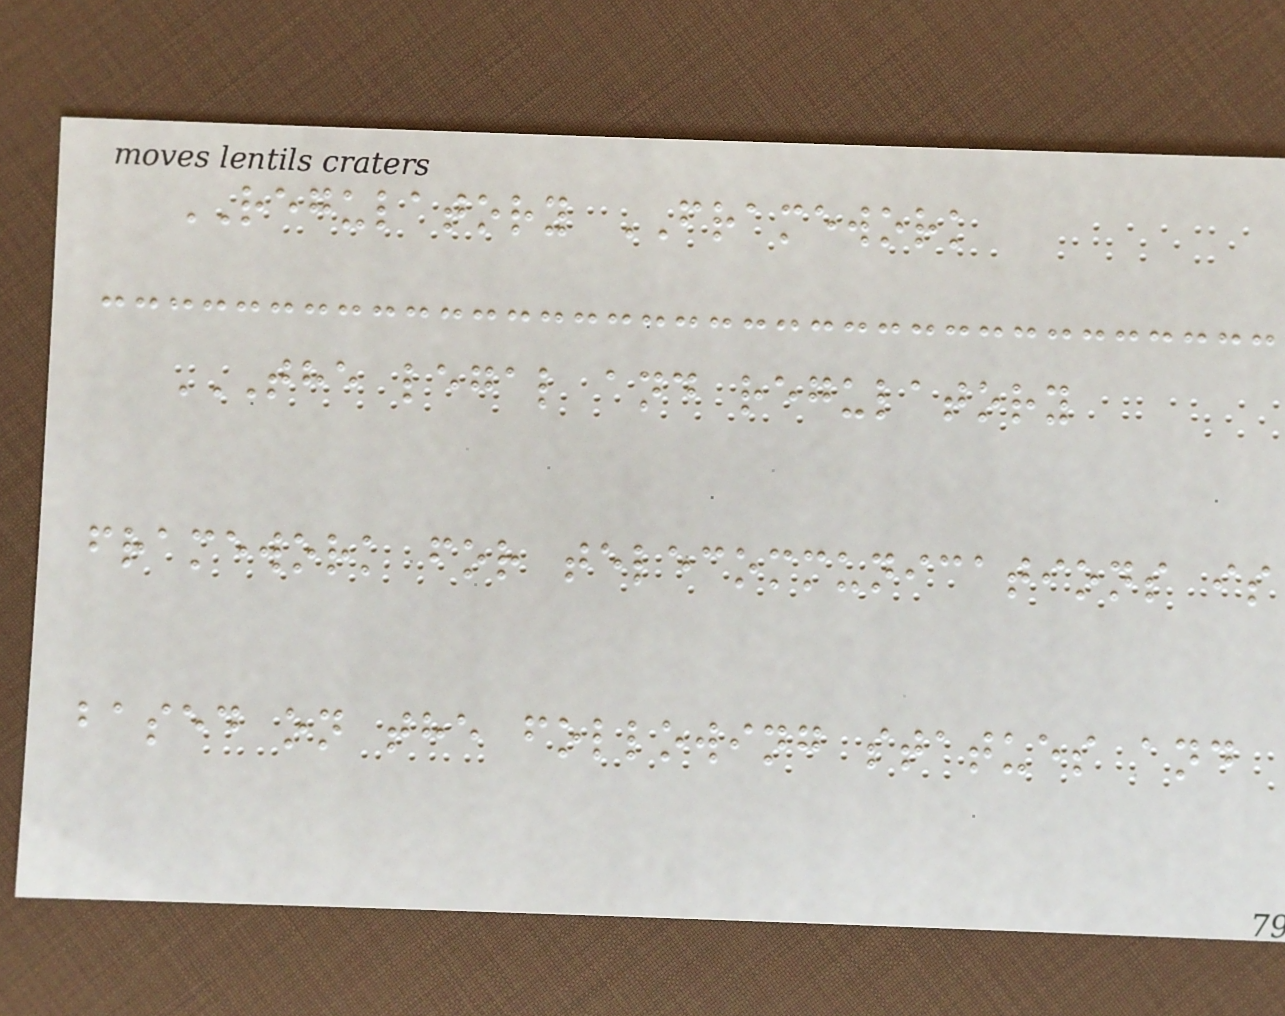REGULATORY FRAMEWORK
THE LEGAL AND REGULATORY
FRAMEWORK FOR TELECOMMUNICATIONS IS
BASED ON THE FOLLOWING STATUES AND
